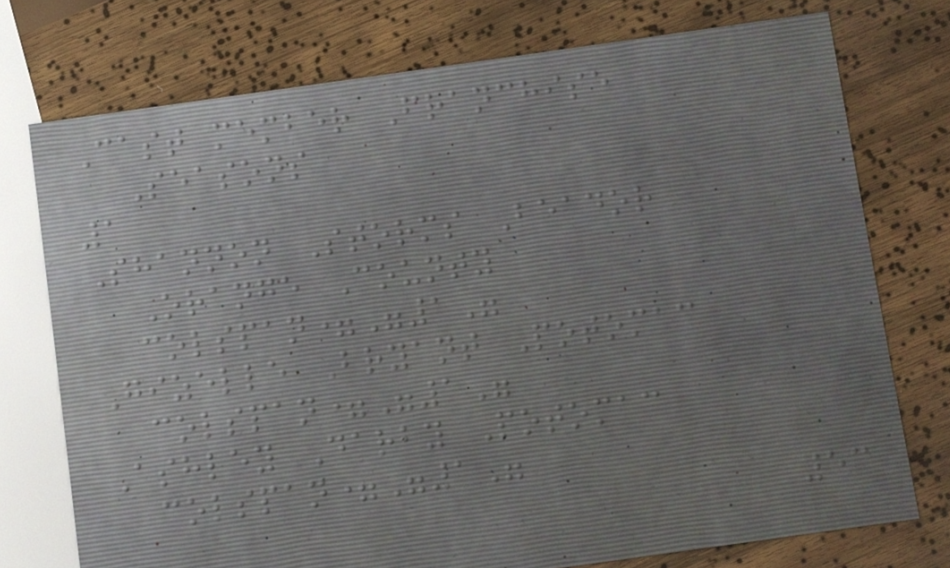Cast member Franchise
Seasons
1
Shannon Storms Beador
Orange County
colspan="1"
Gizelle Bryant Potomac
colspan="1"
Ashley Darby Potomac
colspan="1"
53
